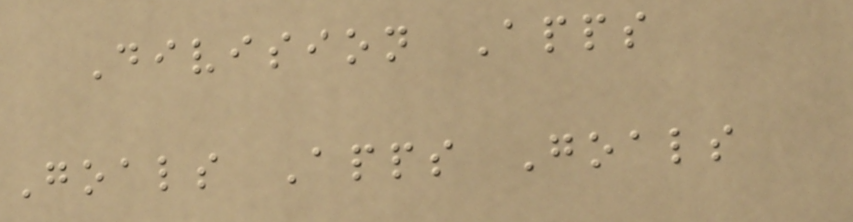Division Apps
Goals Apps Goals
